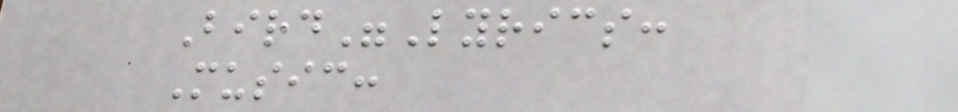Bird"Lyrics:
Music:
